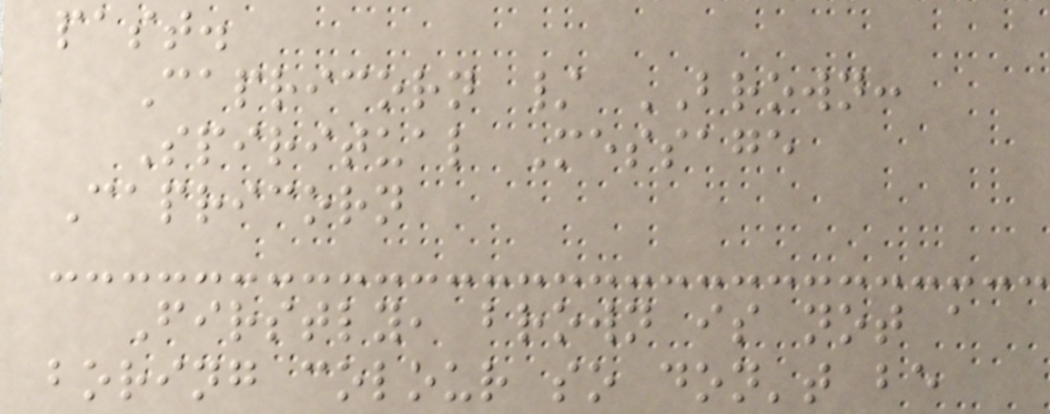past.
Capricorn / BROWN:
Spiritual Message
Capricorn
Firstly, brown is not a
boring colour so don't be
